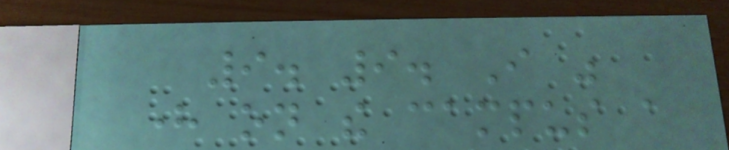9. 9. I was
here on the campus a
